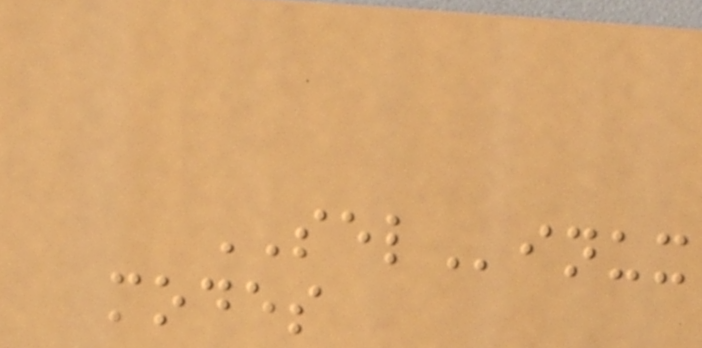SELinux
modes
